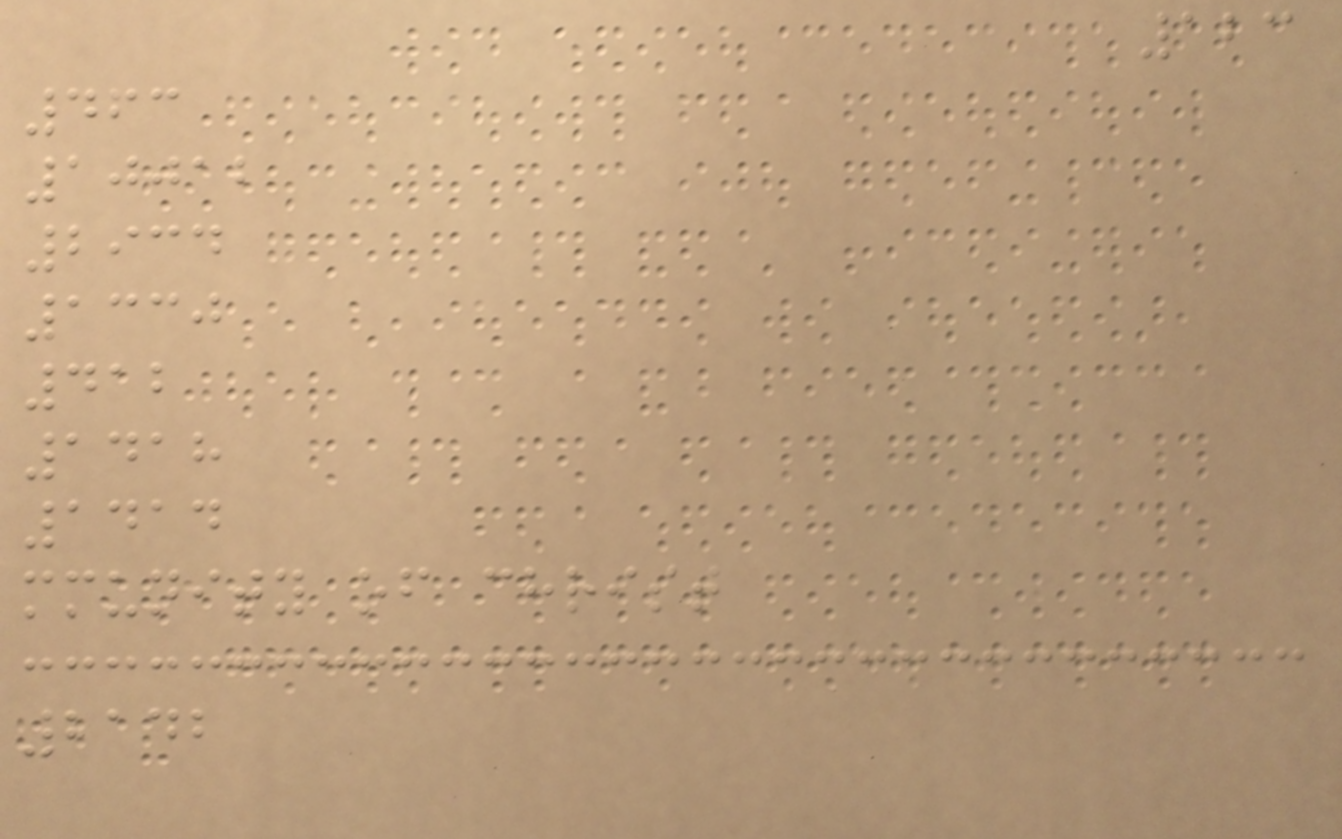123
463
10012
2934
1330
412
1418
1414
mmunity of christ
2142
